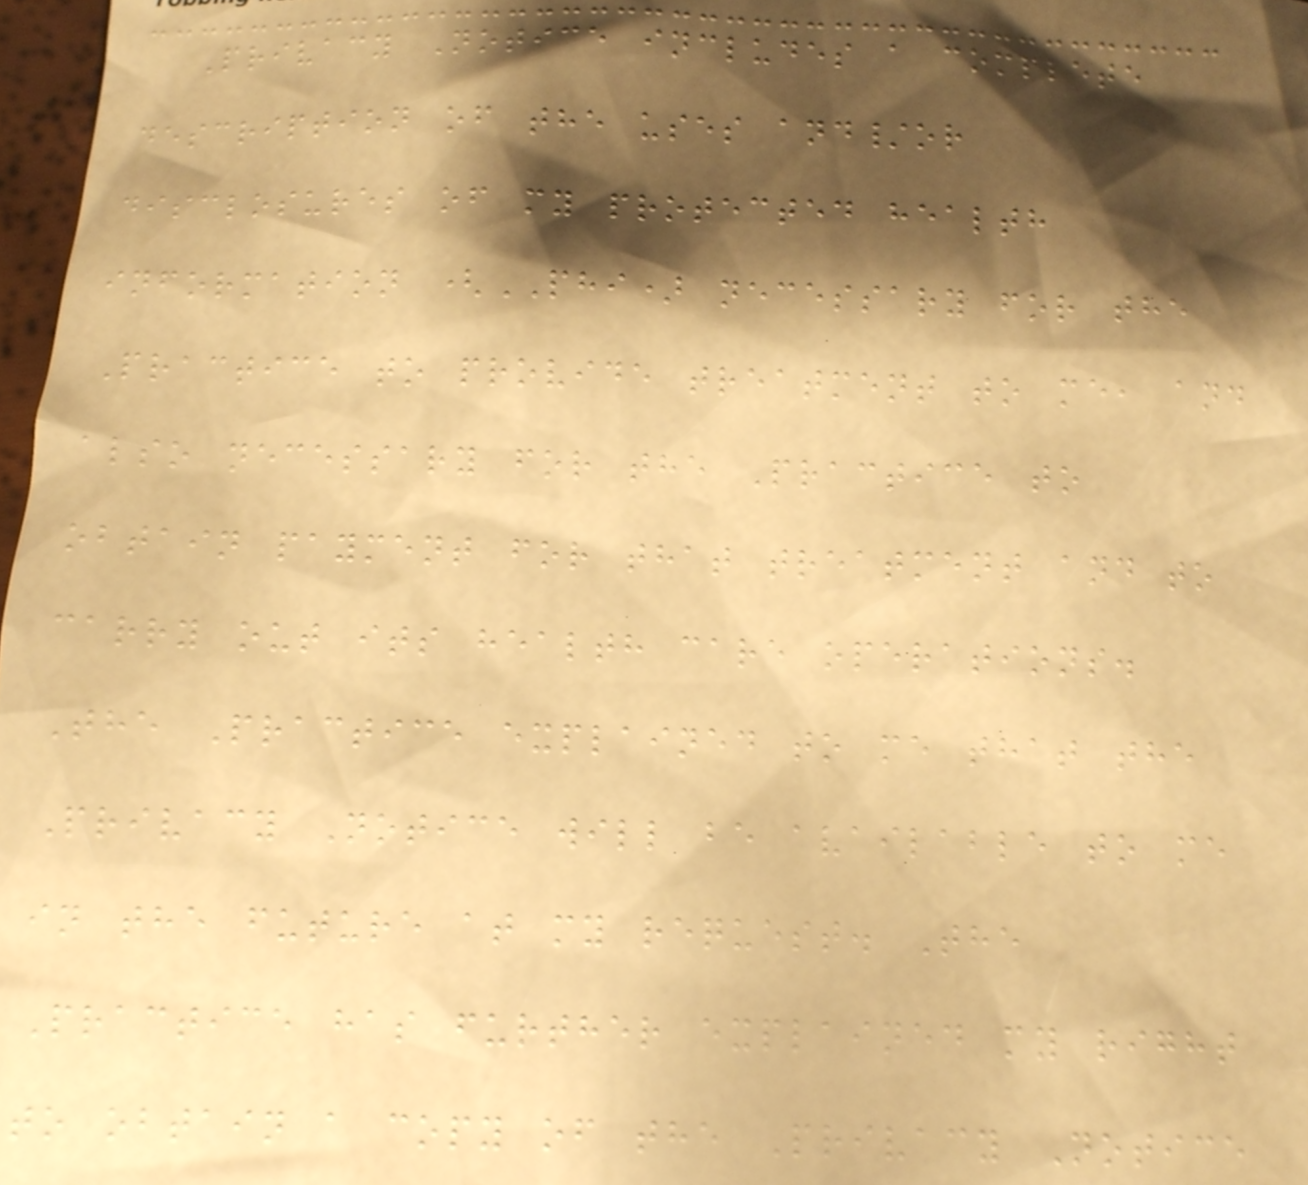Privacy Notice includes a complete
description of the uses and/or
disclosures of my protected health
information (PHI) necessary for the
Practice to provide treatment to me, and
also necessary for the Practice to
obtain payment for that treatment and to
carry out its health care operations.
The Practice explained to me that the
Privacy Notice will be available to me
in the future at my request. The
Practice has further explained my right
to obtain a copy of the Privacy Notice
